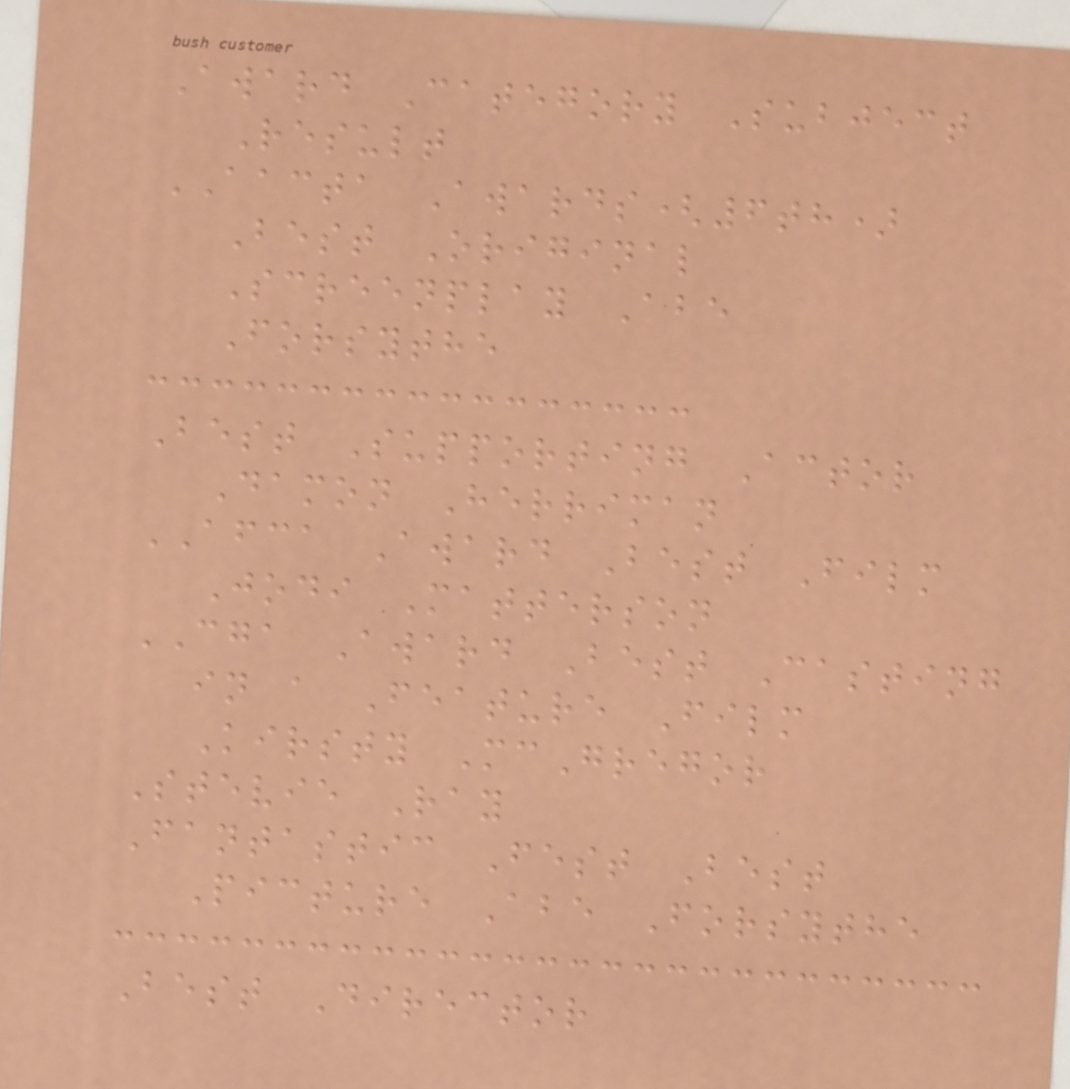Award Category Subject
Result
AACTA Awards(6th)
Best Original
Screenplay Abe
Forsythe
Best Supporting Actor
Damon Herriman
AFCA Award Best Film
Jodi Matterson
CGA Award Best Casting
in a Feature Film
Kirsty McGregor
Stevie Ray
Fantastic Fest Best
Picture Abe Forsythe
Best Director
